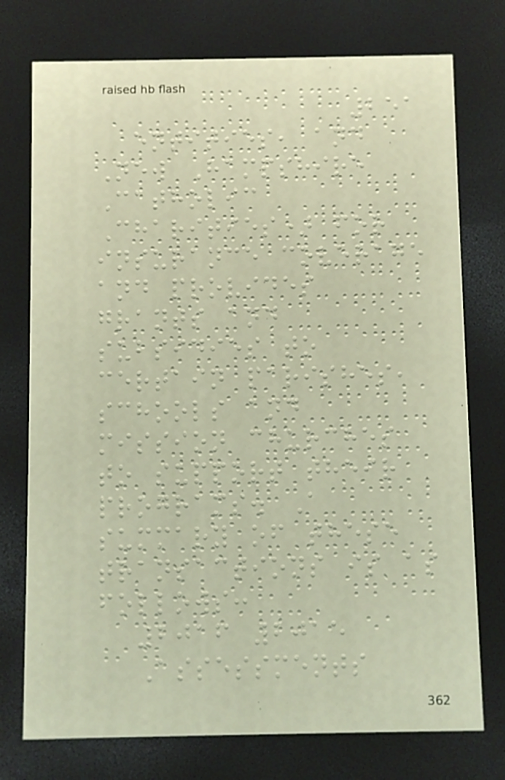251
entities, and
New Hampshire
Catholic
Charities) for
insurance coverage
and provides
grants and
subsidies to
certain parishes,
schools and
mission churches
to support their
programs. A
summary of these
transactions is as
follows:
2016 2015
Assessments
